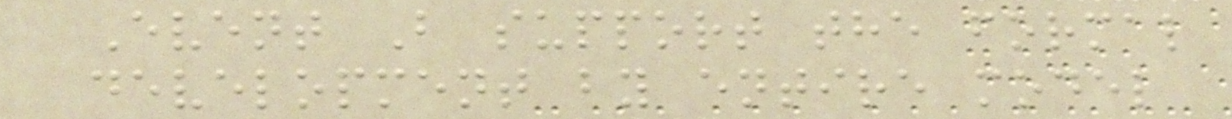Event B support the formal
development by entire model
